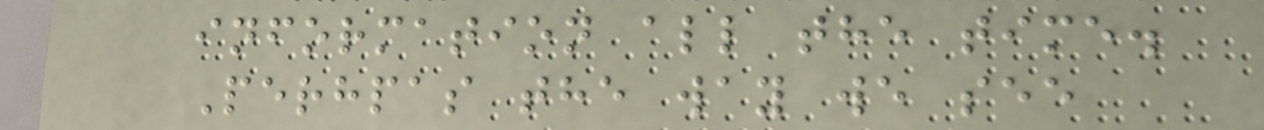information all the time.
Perhpas the way we see
